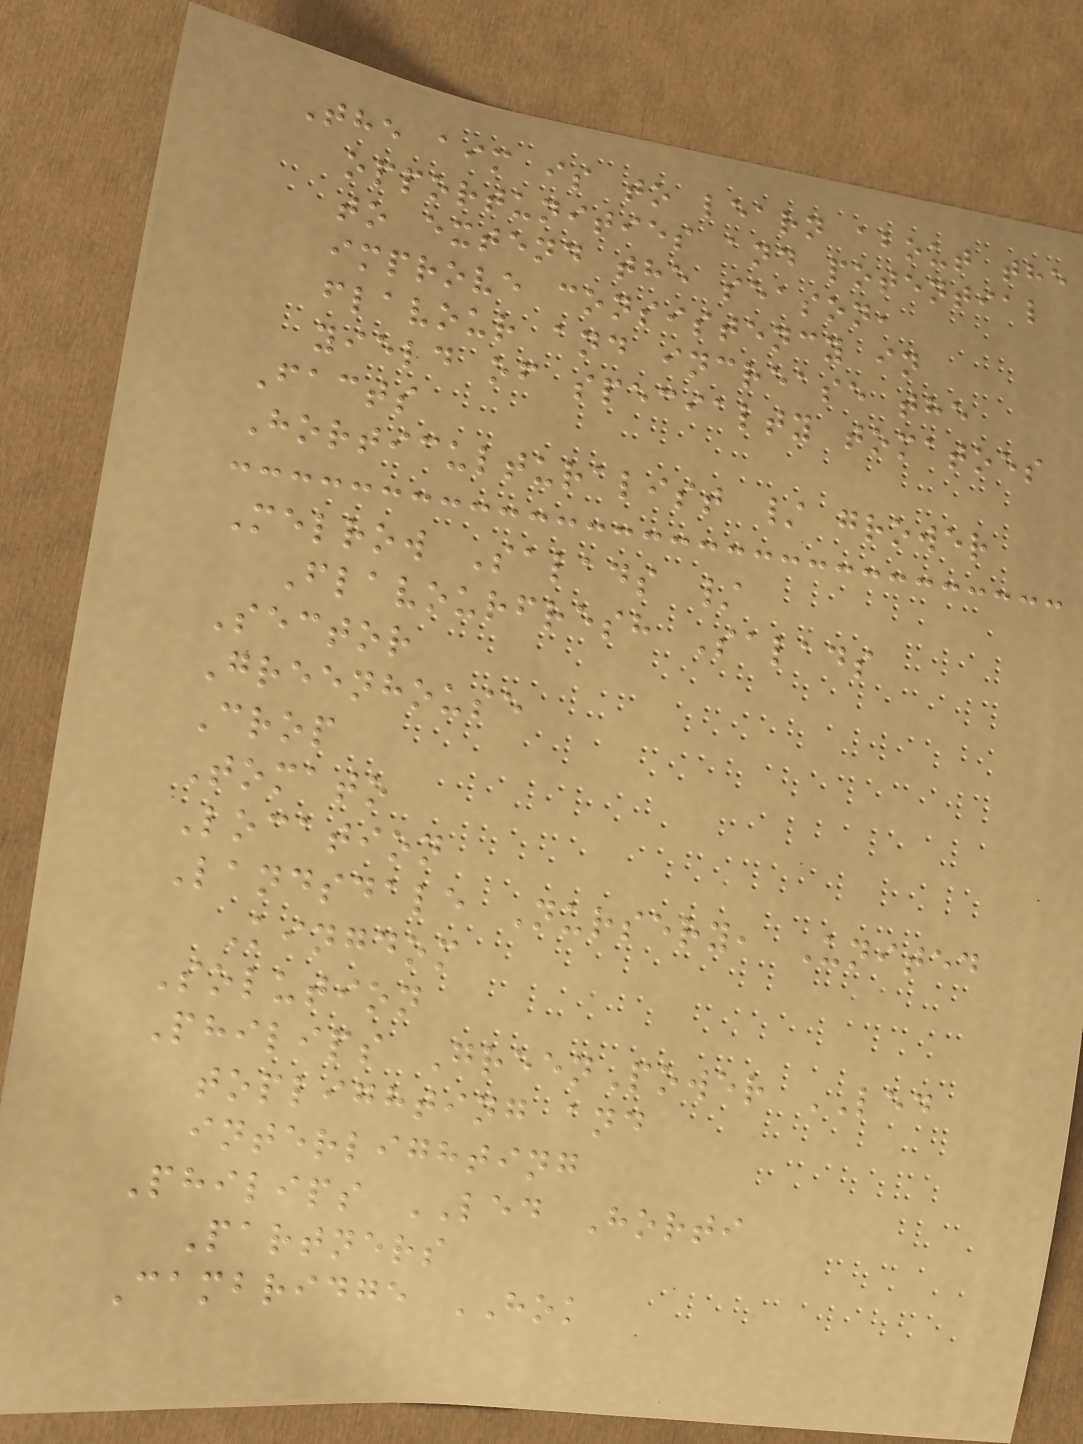The aim is to learn about the
opportunities and potential
to extend the season,
improve consistency in
flavour and increase the
yield of specialty tomatoes
Facts
Horticulturalist / grower
Melrow Salads /
Flavourfresh Salads
Sector
Greenhouse
Crop
Tomato
Location
Landsdale Nursery, United
Kingdom
Solution
Philips GreenPower LED
toplighting and
interlighting
Philips LED Horti
Partners
Cambridge HOK
